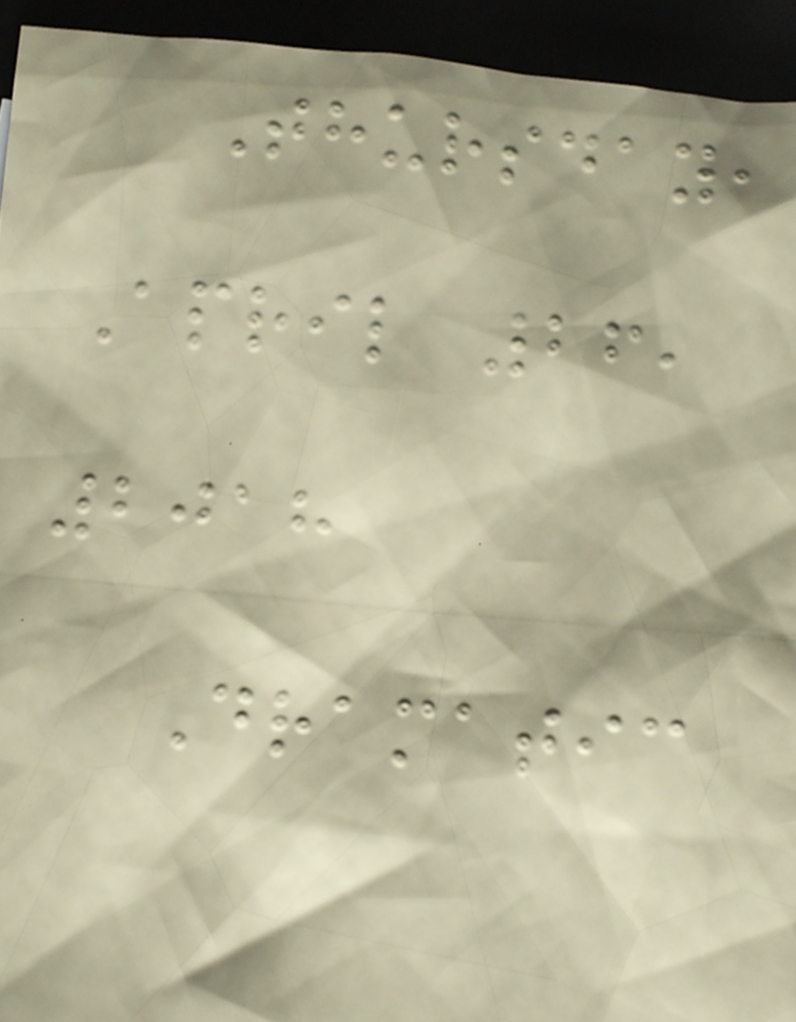Thursday,
April 26,
2018
Dramatic
